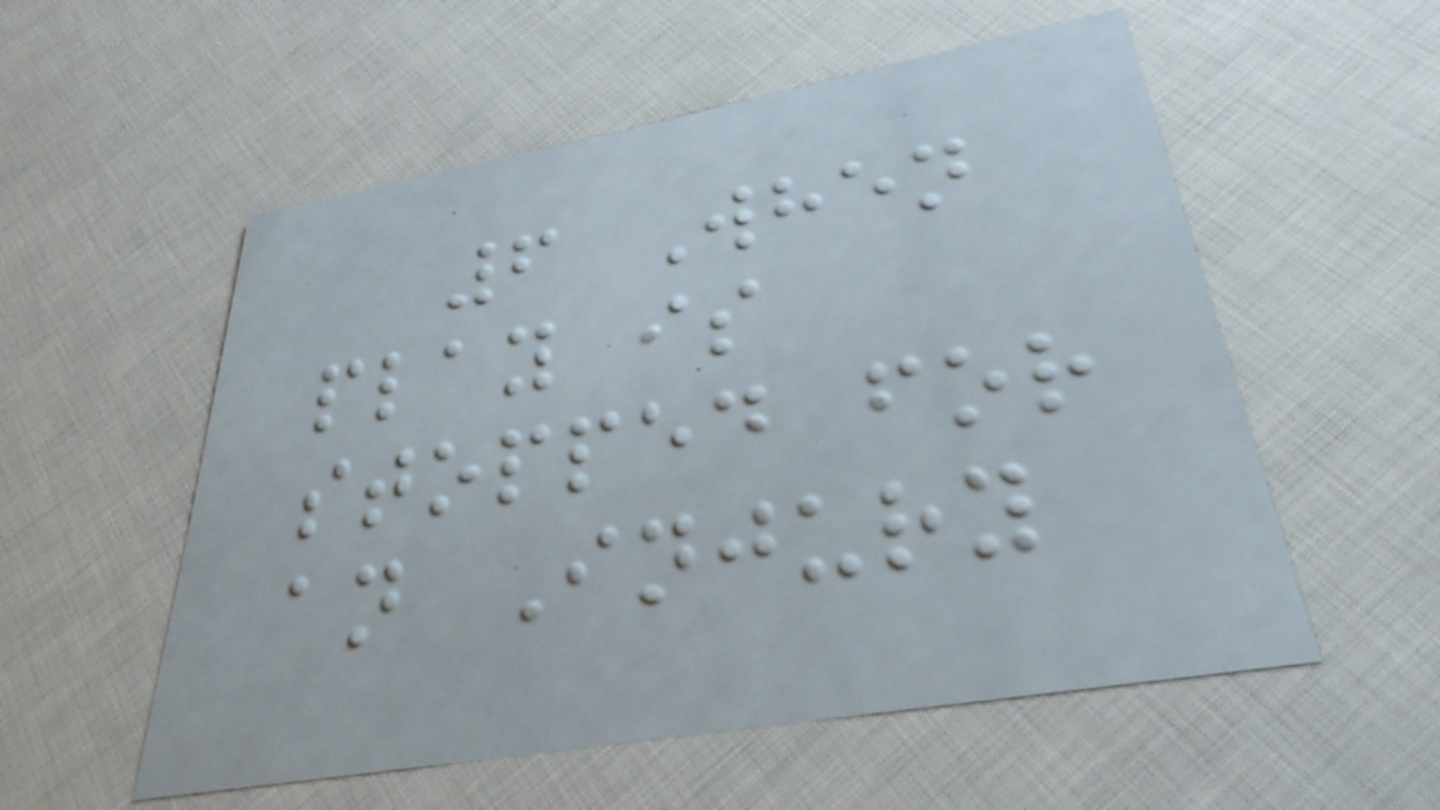6 When
play is
stopped for
an Injury
